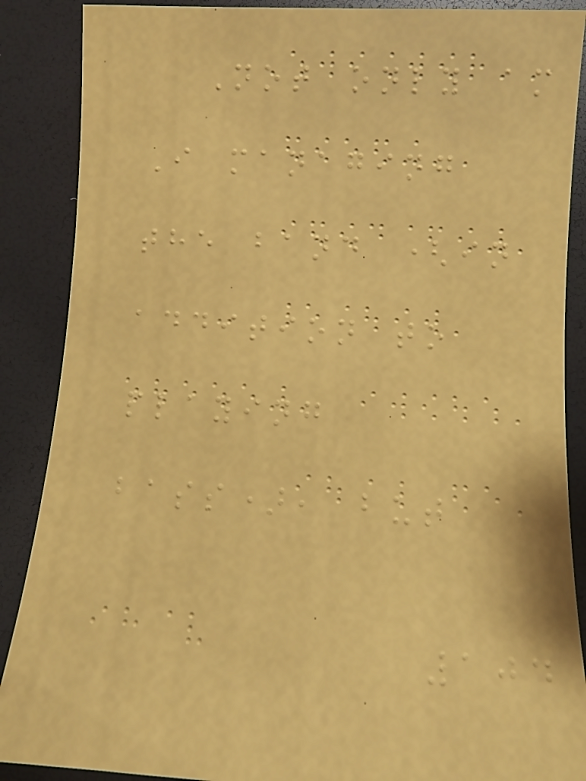Not only am
I managing
the band (in
addition to
playing
bass), but
104
